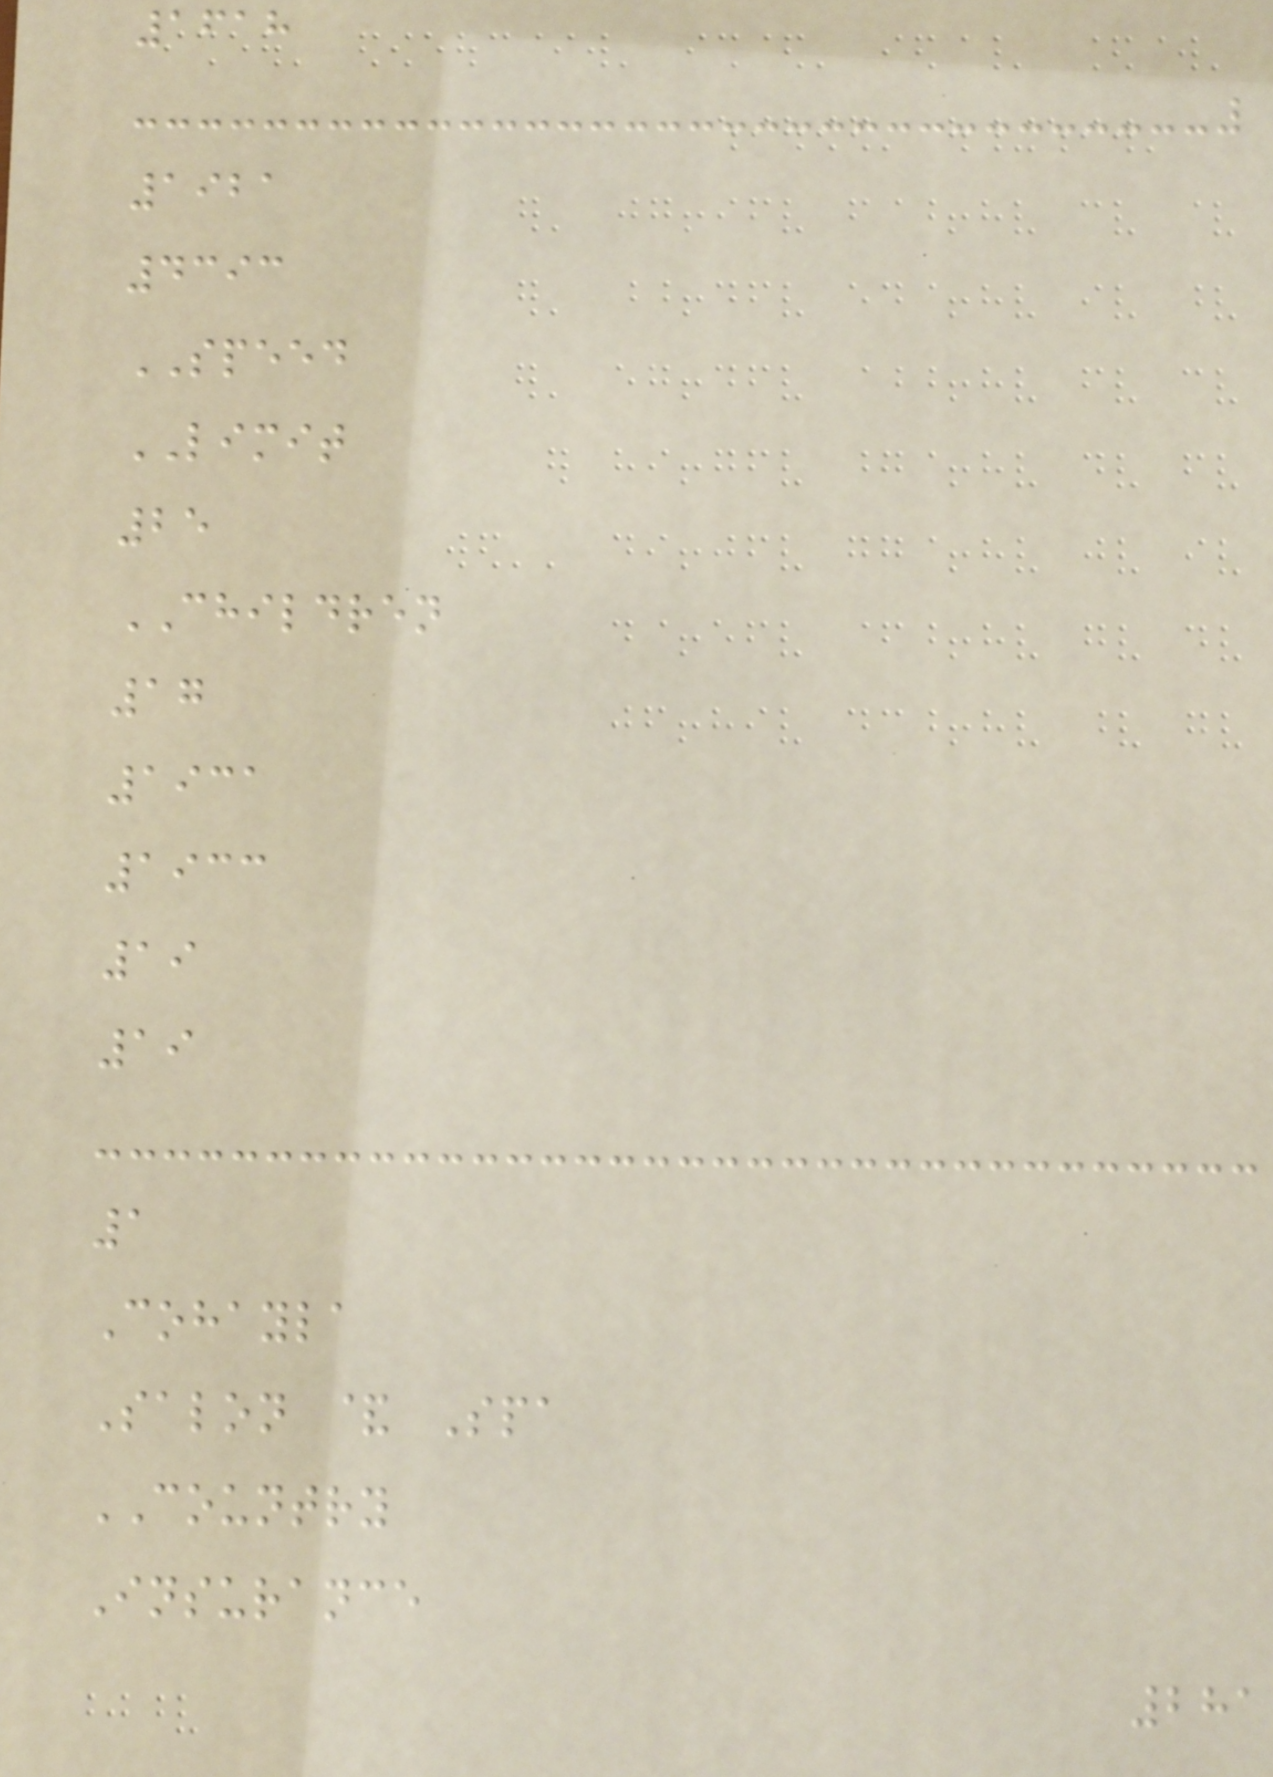1618
1921
4393
SPEED
LIMIT
25
CHILDREN
17
1931
1933
19
19
1
Cohayla
Salon & Spa
COUNTRY
Insurance
281
